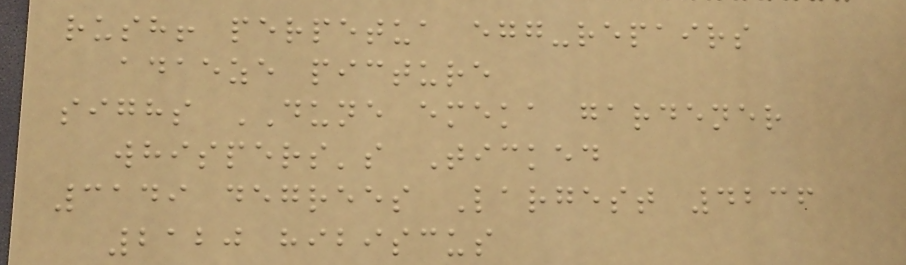rush! perpetua egg-repairs
adaeze picture
sighs DUNE emeka gardener
whispers's Ticked
3149 degrees Largest 4236
2120 hibiscus
